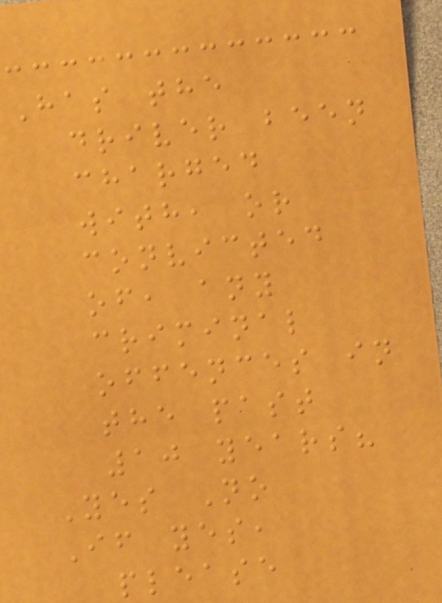Has the
driver been
charged
with, or
convicted
of, any
criminal
offences in
the past
10 years?
Yes No
If yes,
please
